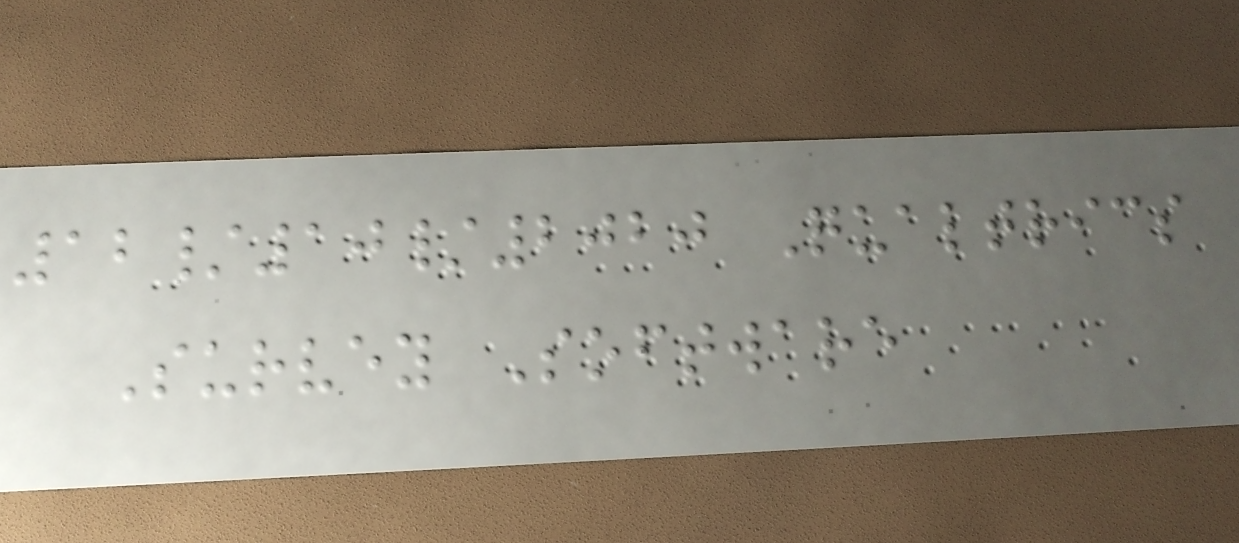12/10/2020 Qualtrics
Survey Software
